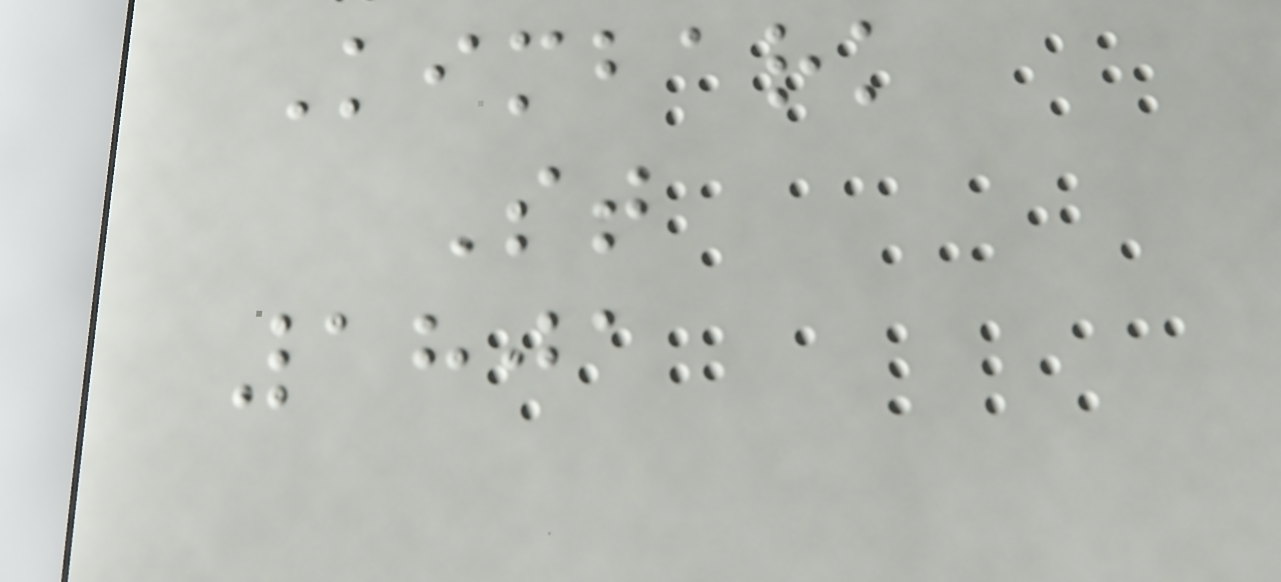Kimbark
St
1801
